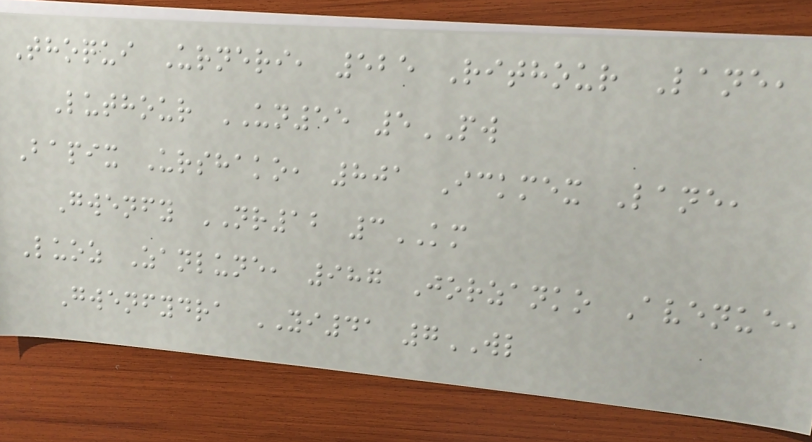Thoqui Urneri, 525 Rithour Lane,
Luthour UN55 5PW
Bapix Urshako, 801 Ickmex Lane,
Gwenfy NR12 3KM
Luoz Zanlune, 987 Jorzanko Avenue,
Gwenfydra YI41 7WL
